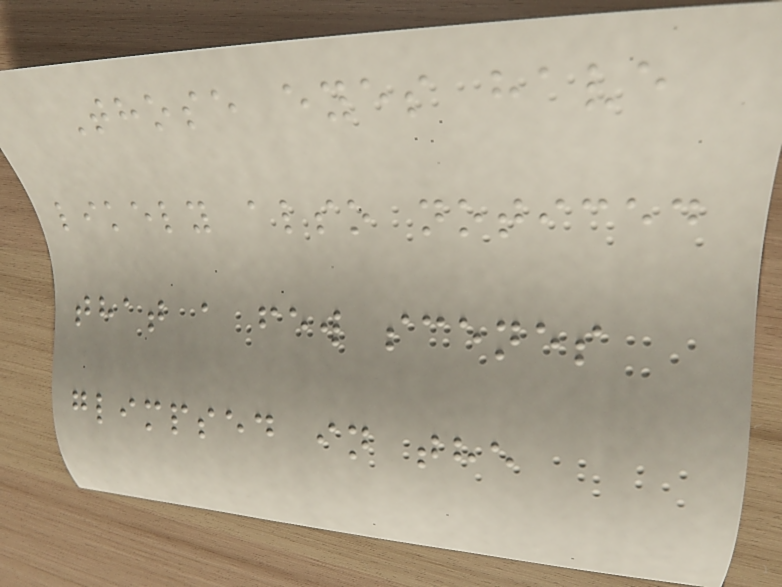Those eyes have
likely also noticed
that a few scenes
glimpsed in the
